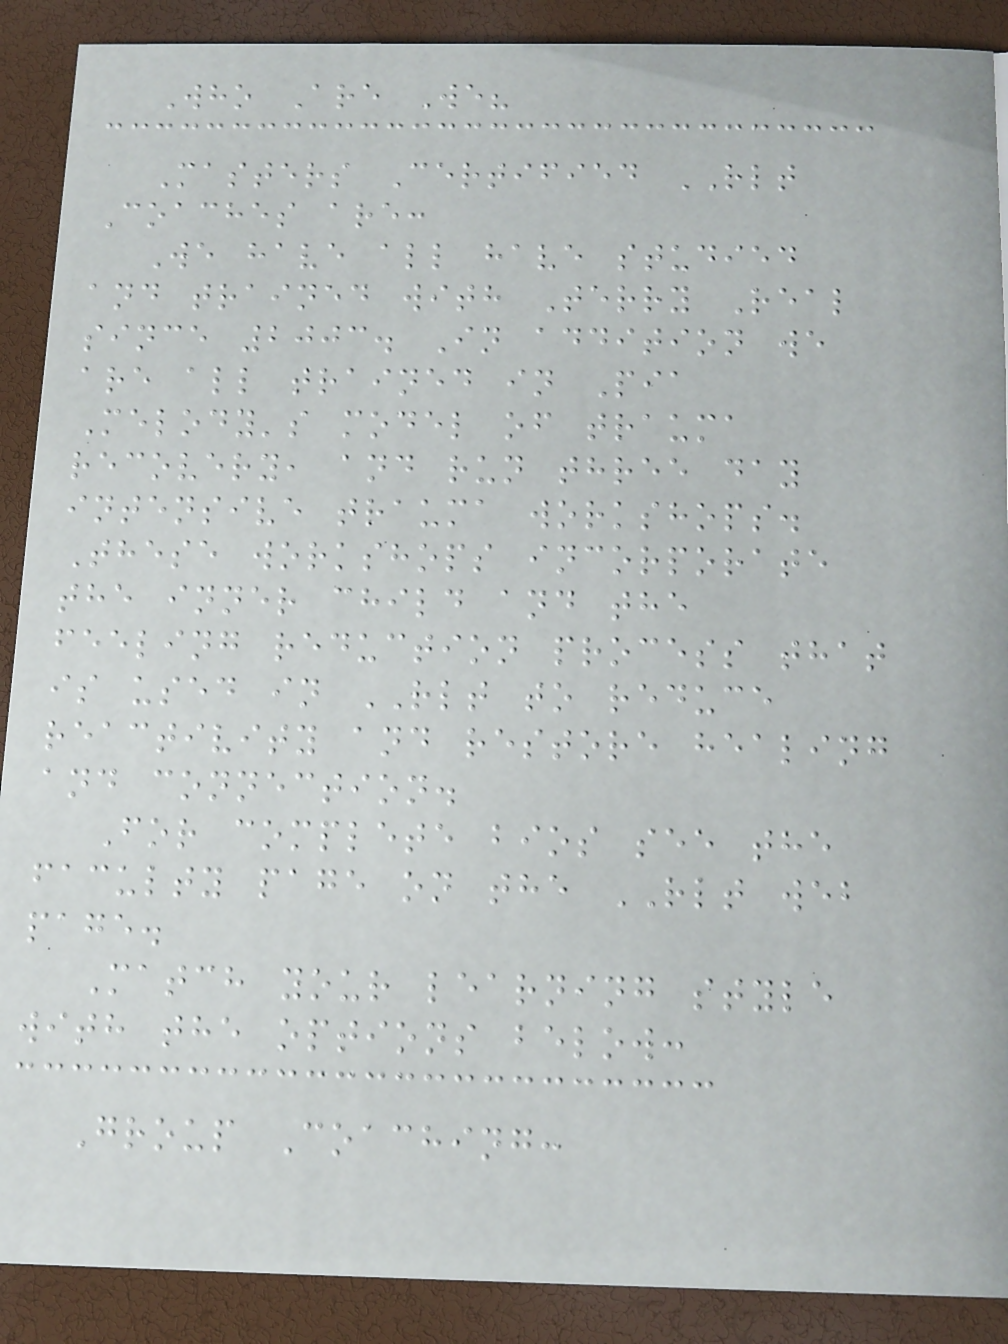Who Are We?
Masters Certified RLT
Coaches are:
We have all have studied
and trained with Terry Real
since 2003. In addition we
are all trained in Pia
Melody's model of trauma
recovery, and run three day
intensive trauma workshops.
These workshops incorporate
the inner child and the
feeling reduction process that
is used in RLT to reduce
reactivity and restore healing
and connection.
For complete bios see the
faculty page on the RLT web
page.
Match your learning style
with the options below:
Group Coaching:
